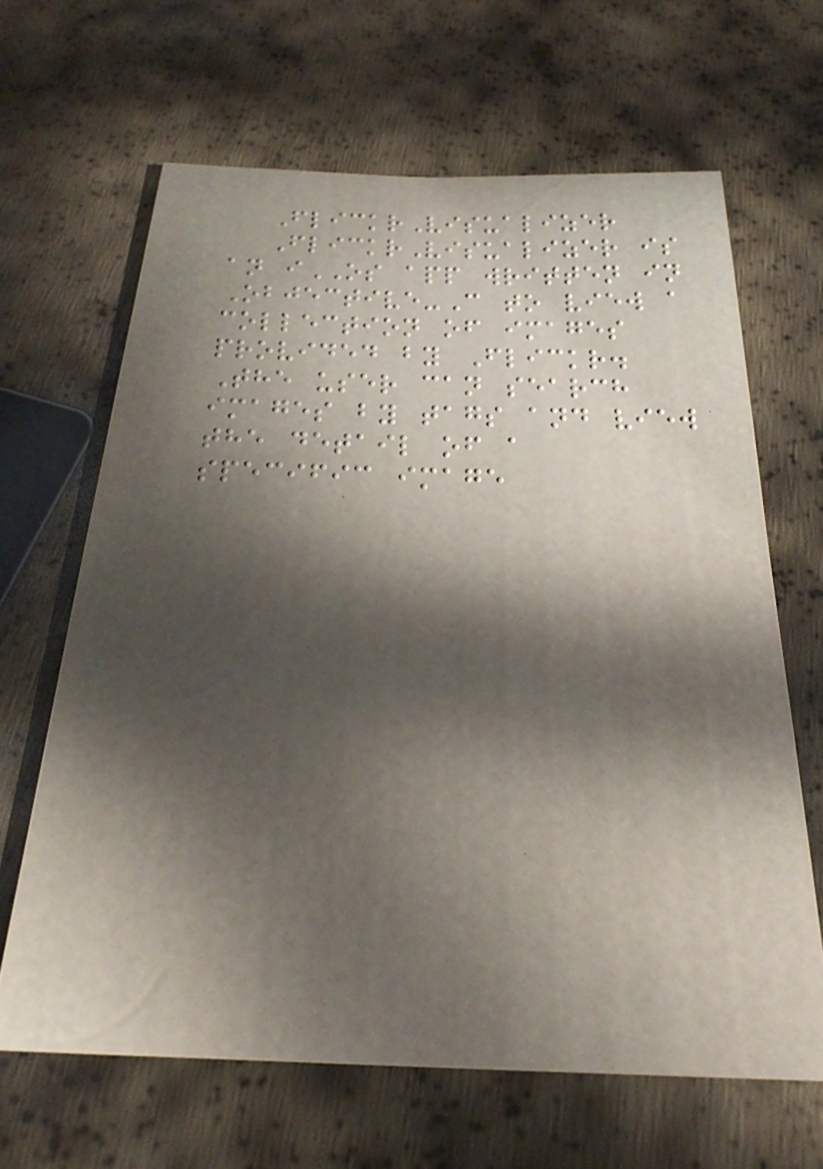FlickrVisualizer
FlickrVisualizer is
an iOS app written in
Objective-C to view a
collection of images
provided by Flickr.
The user can search
images by tags and view
the detail of a
specific image
